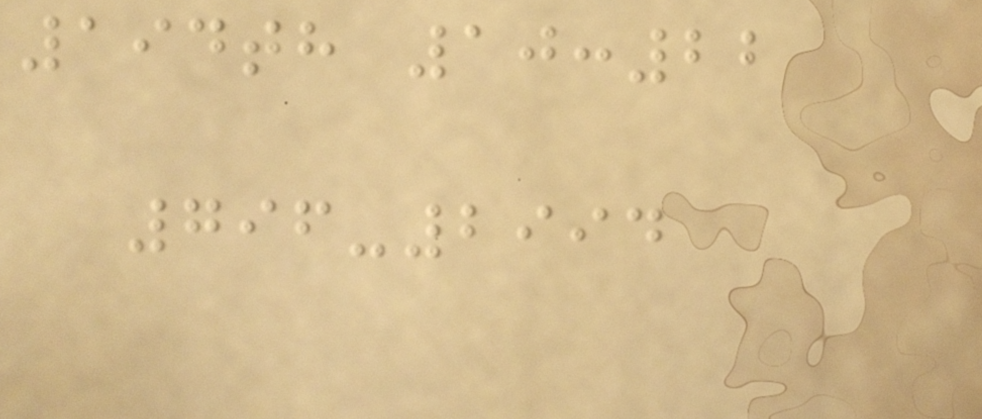194th 10:22
796-2994
